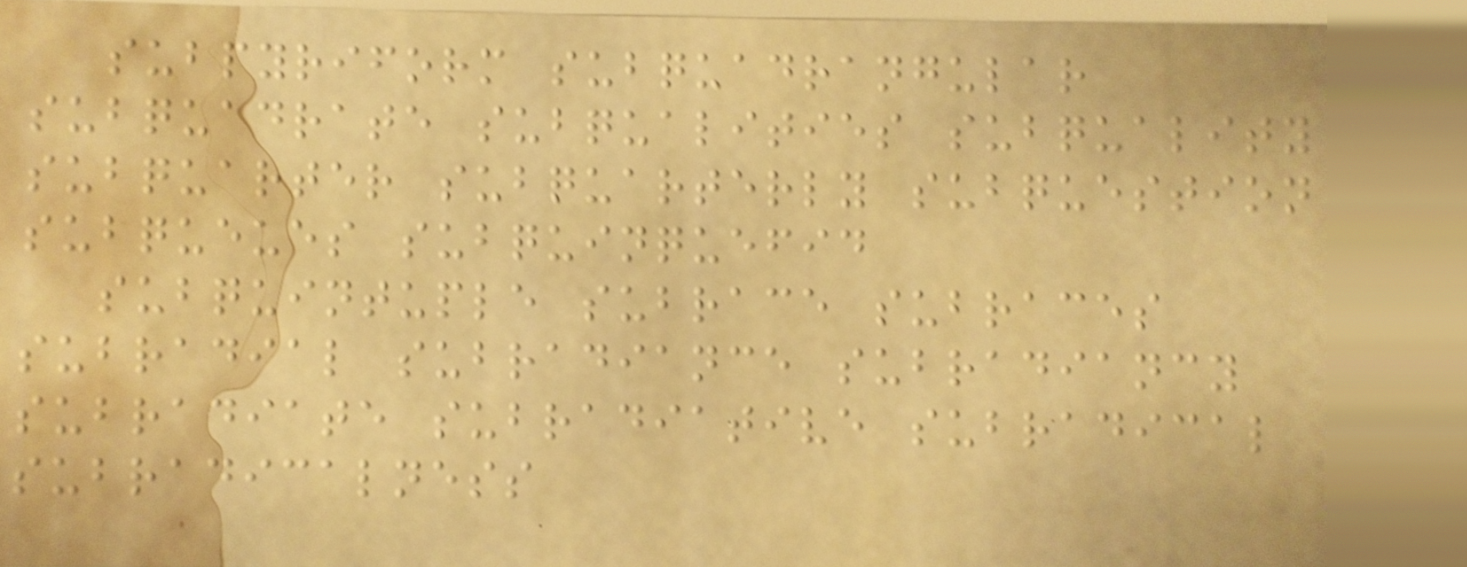subpyriform subquadrangular
subquadrate subqualities subquality
subquarter subquarterly subquestion
subqueues subquinquefid
subquintuple subrace subraces
subradial subradiance subradiancy
subradiate subradiative subradical
subradicalness
